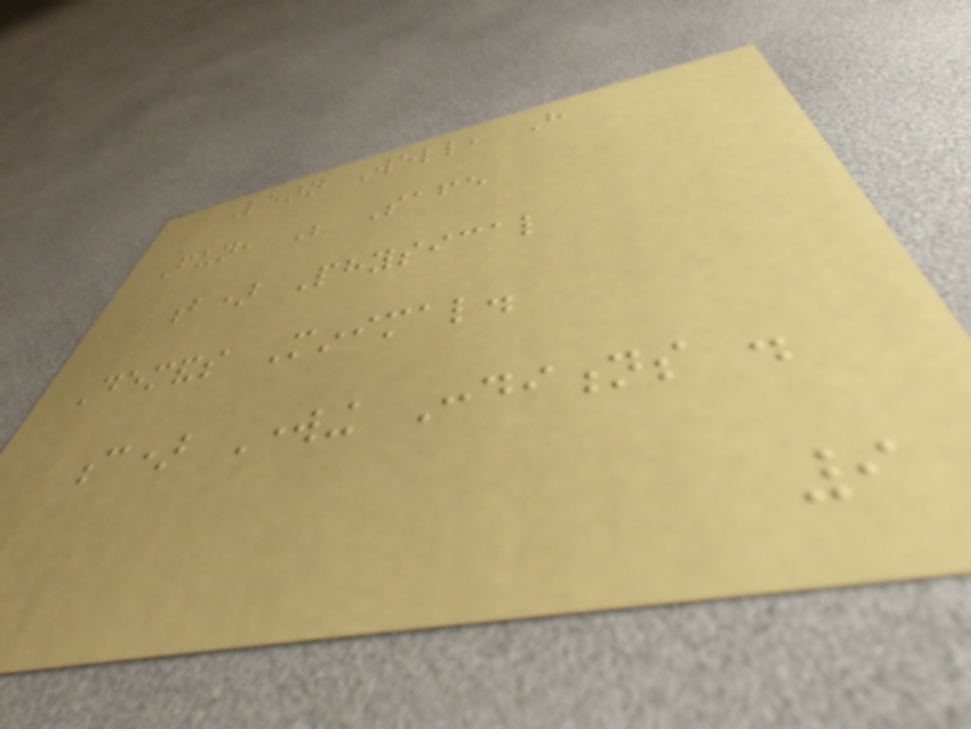Learn Well, Have
Fun, Be Safe
b) Physical
Demands Minimal.
c) Working Conditions .
9
